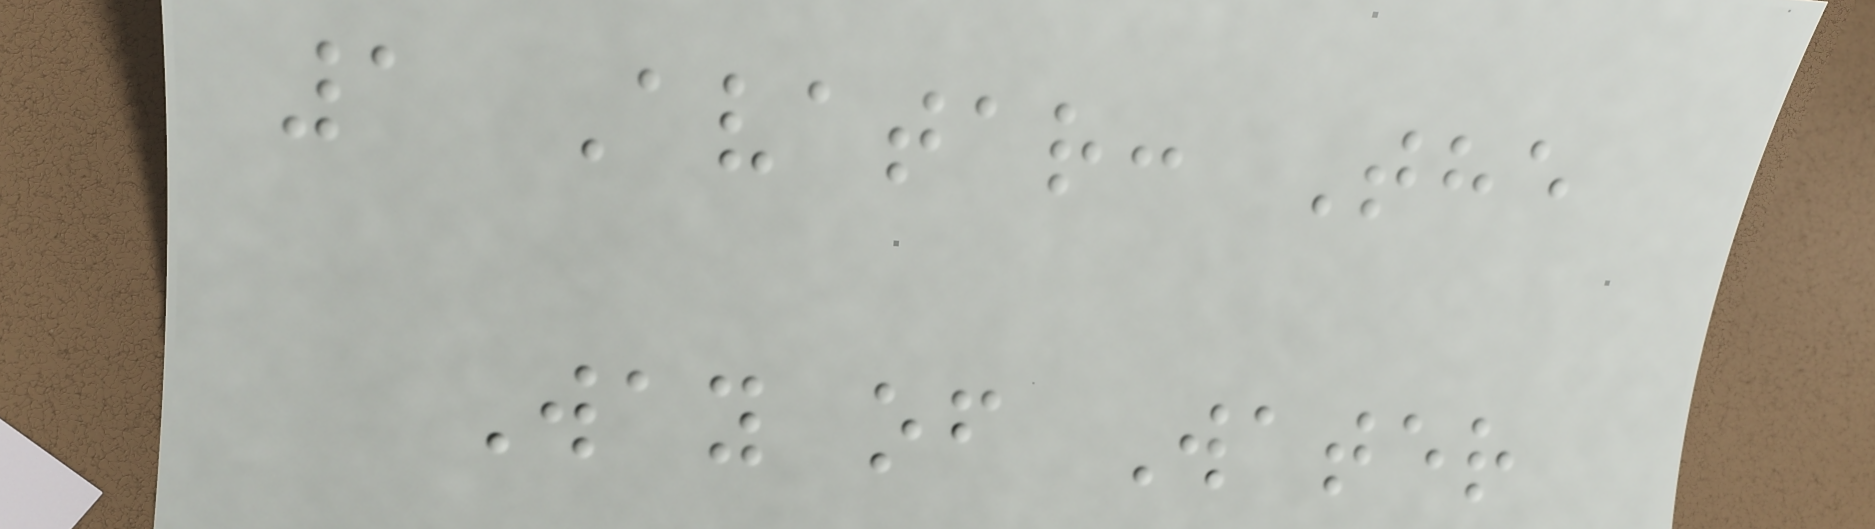1 Avatar: The
Way of Water
